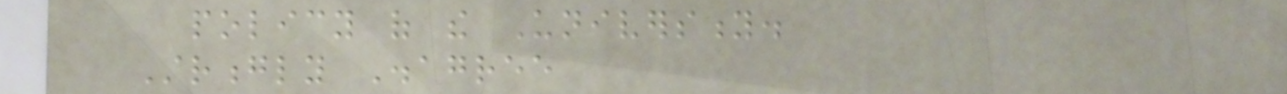policy of the University.
Strongly Disagree
